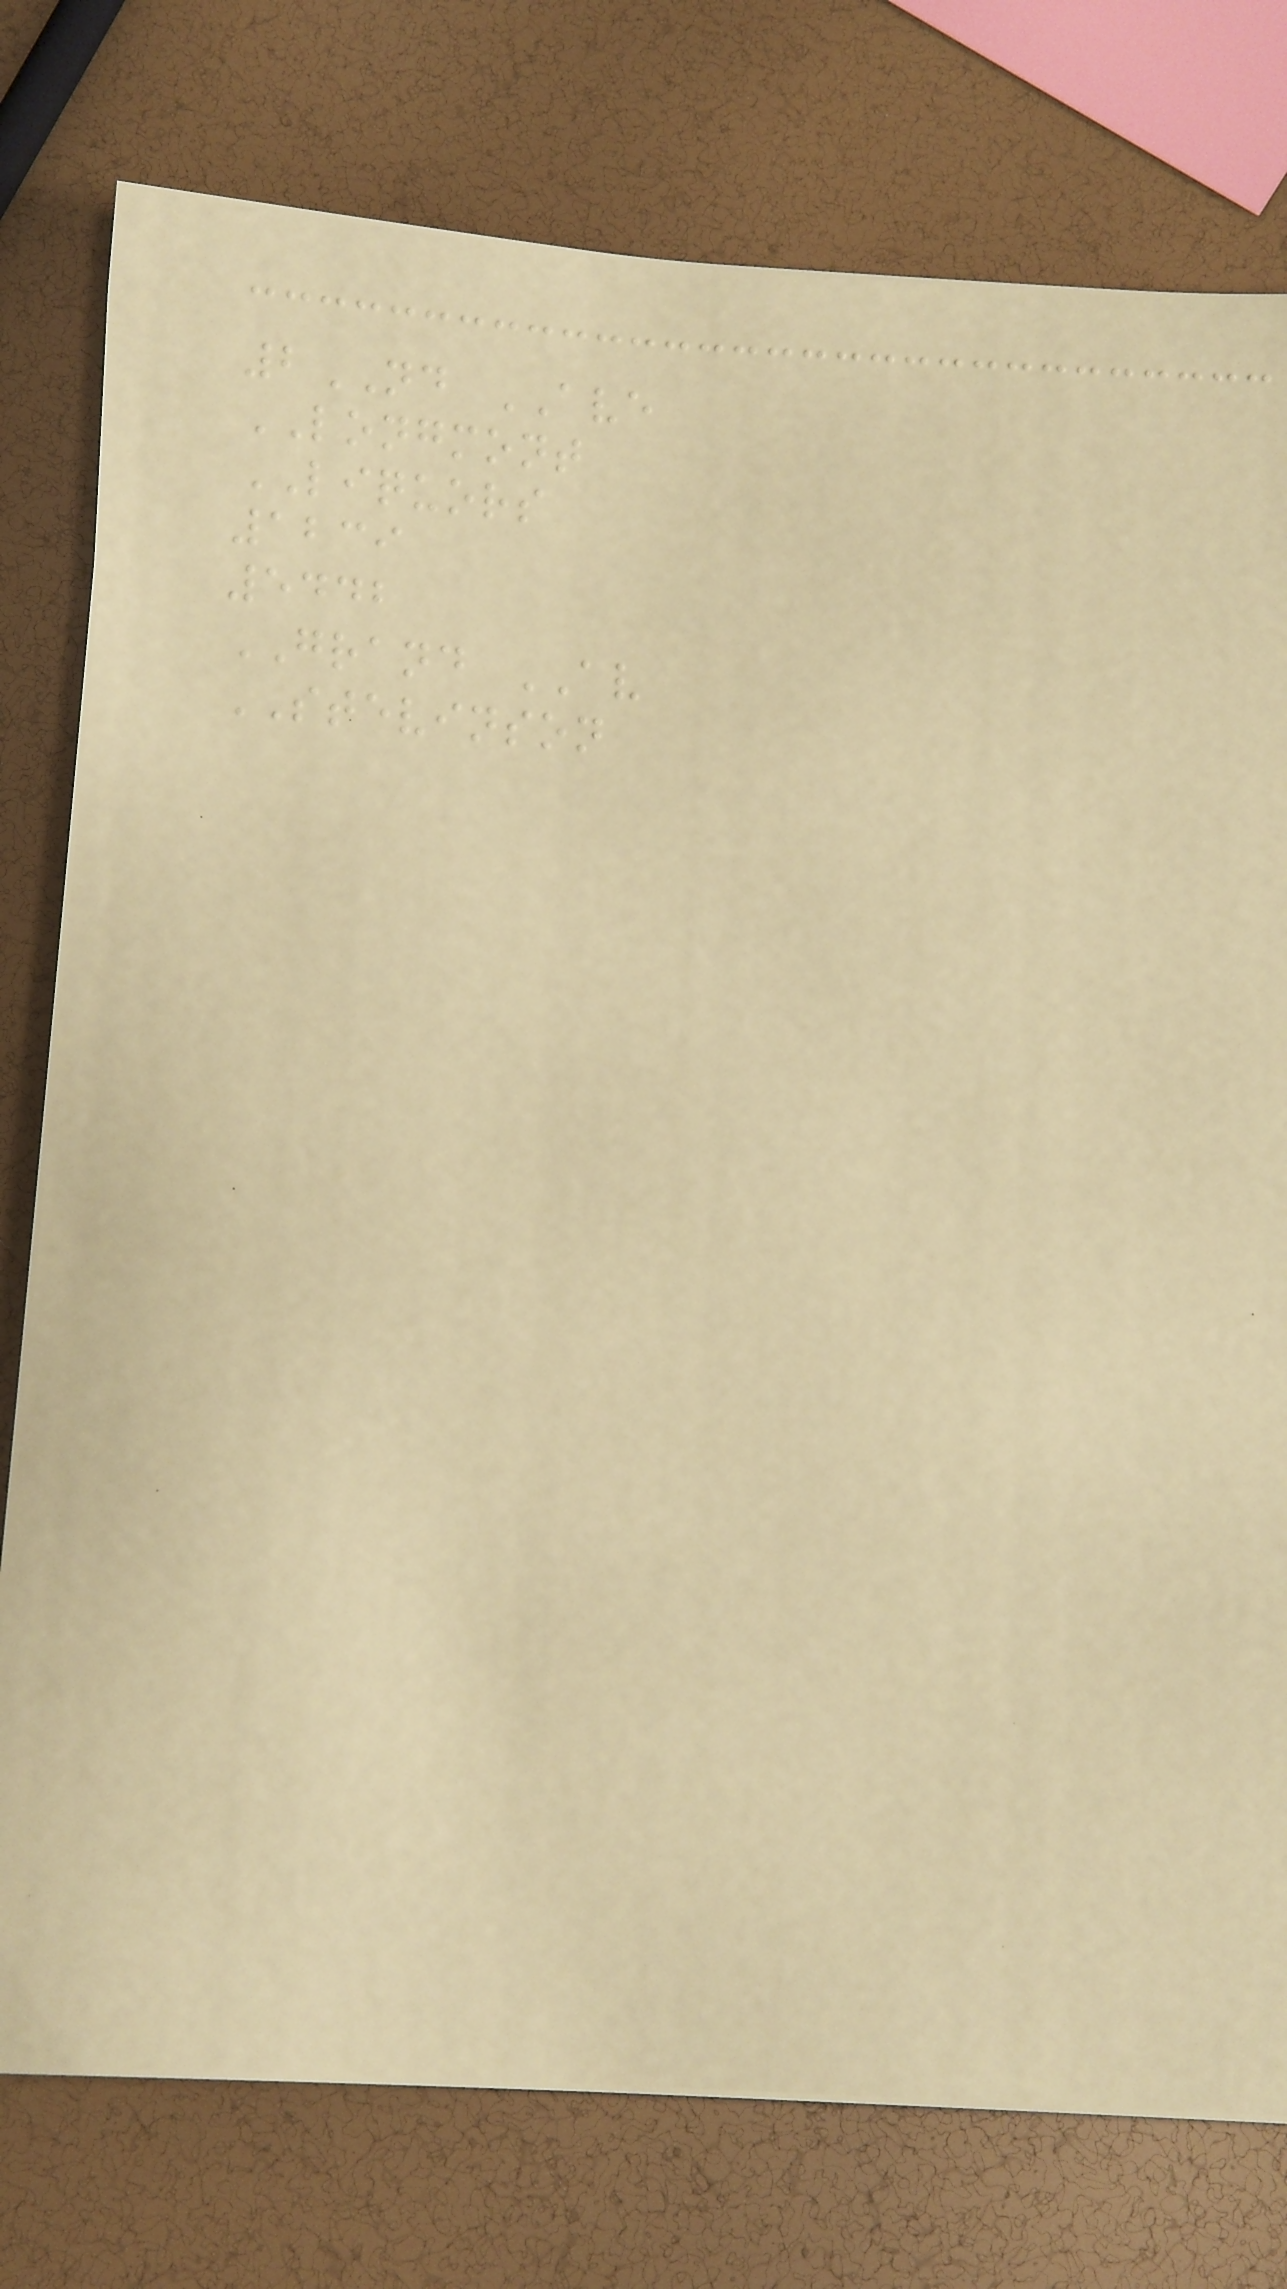2ND AVE
LONGMONT
LIQUORS
1239
5442
GRAND AV
STEVINSON
